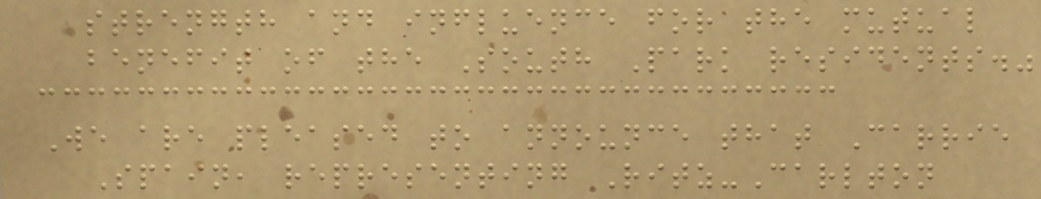strength and influence for the mutual
benefit of the South Park residents."
We are pleased to announce that Carrie
Spain, representing Ritz-Carlton
